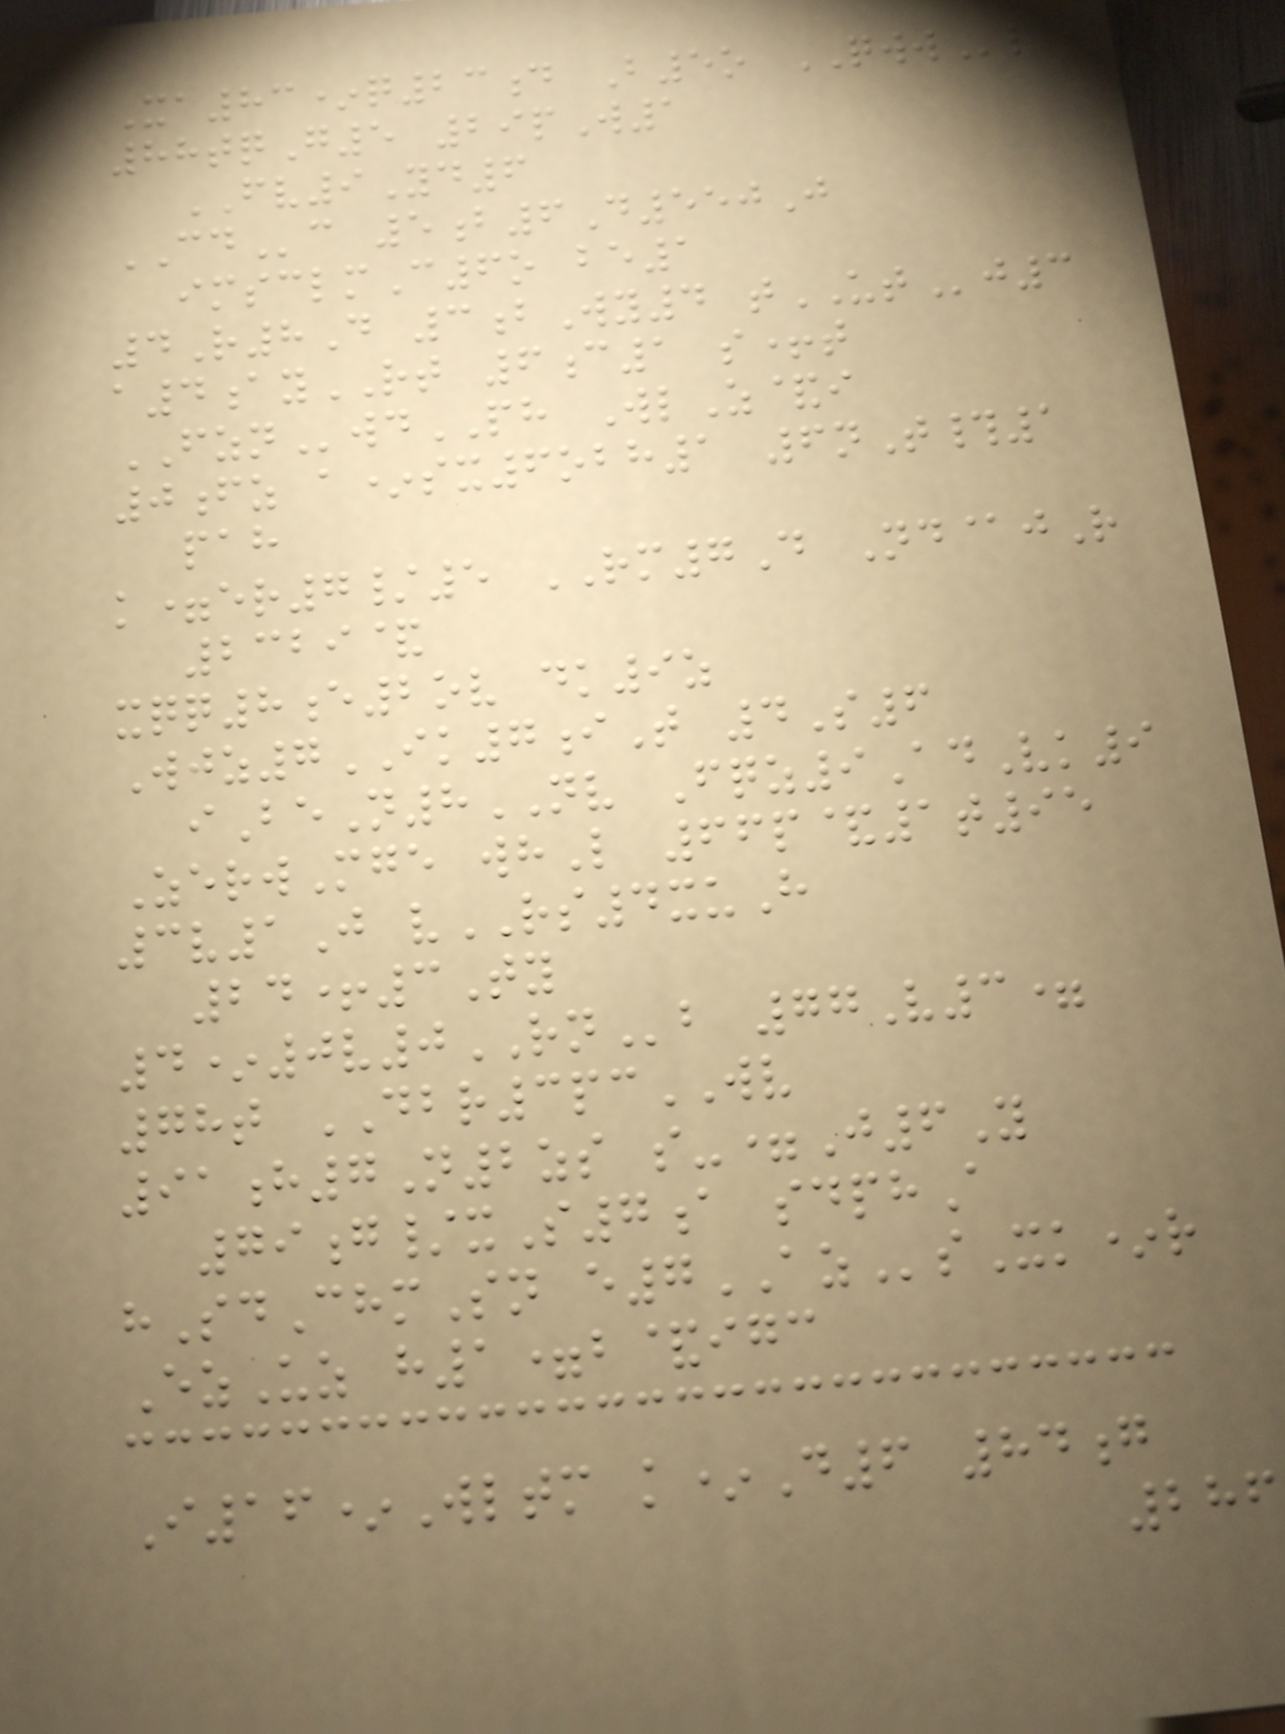Xa83*q23d B5o QWWl
88tqG5 29pW1
FV9Yd6
CDc 5b6D550J
imsclmC6o be1
4R8D 3bWy4 tUTj3
a4ayRT 6c1 s+t
FZNwdPH WlZ&i
0fz a*sx6obh1 6nT#1
pah
k=er7/5 RM7D Nd@jR
2329&
xqq8e2ov dk9z
Wjz7IK7iT 4S6
iBeN8NV Fqz9AdVk9
ZerwMge whL 66p&1t95
3v1J vRS4xuH
24+3Ty
4*0v0RNb 77V3=
78t DBR3pcWV
91h7N2zs s-=J6Y
79g/xS7a sdphA
hSdChmSn e7AZsXk*r
EzUz h1=b&igc
I16*Wltm k*D6 84g
286
